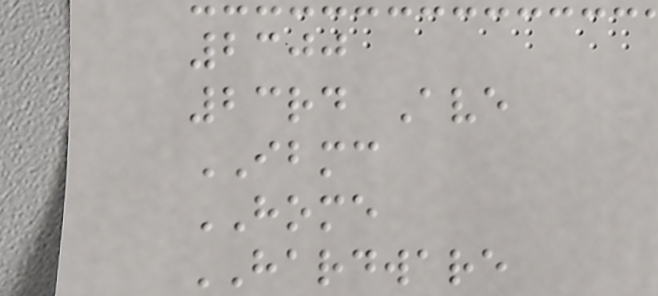2300
23rd Ave
IBMC
HOME
HARDWARE
